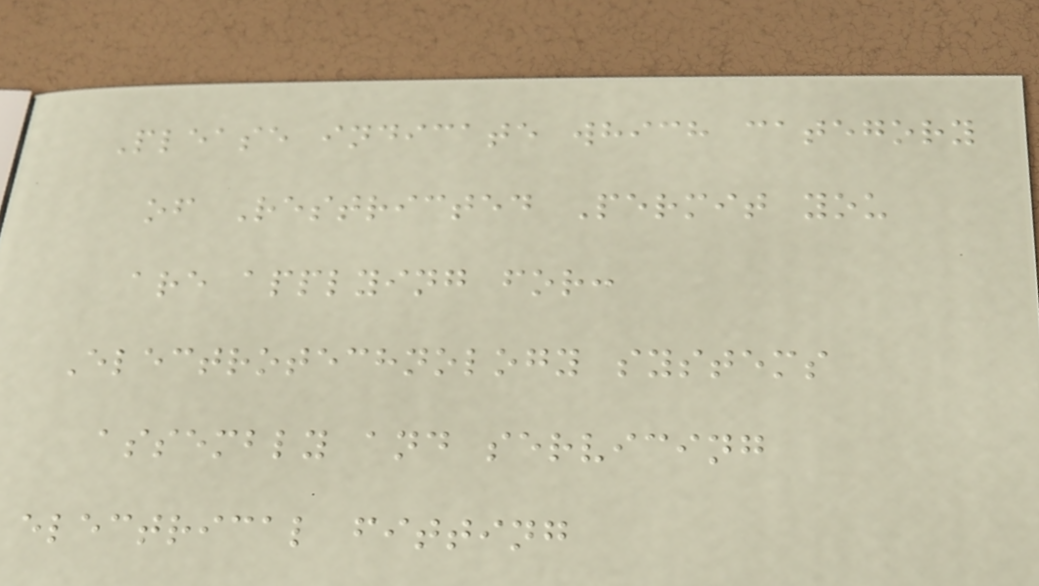Please indicate which category
of Restricted Permit you
are applying for:
Electrotechnology systems
assembly and servicing
electrical fitting
